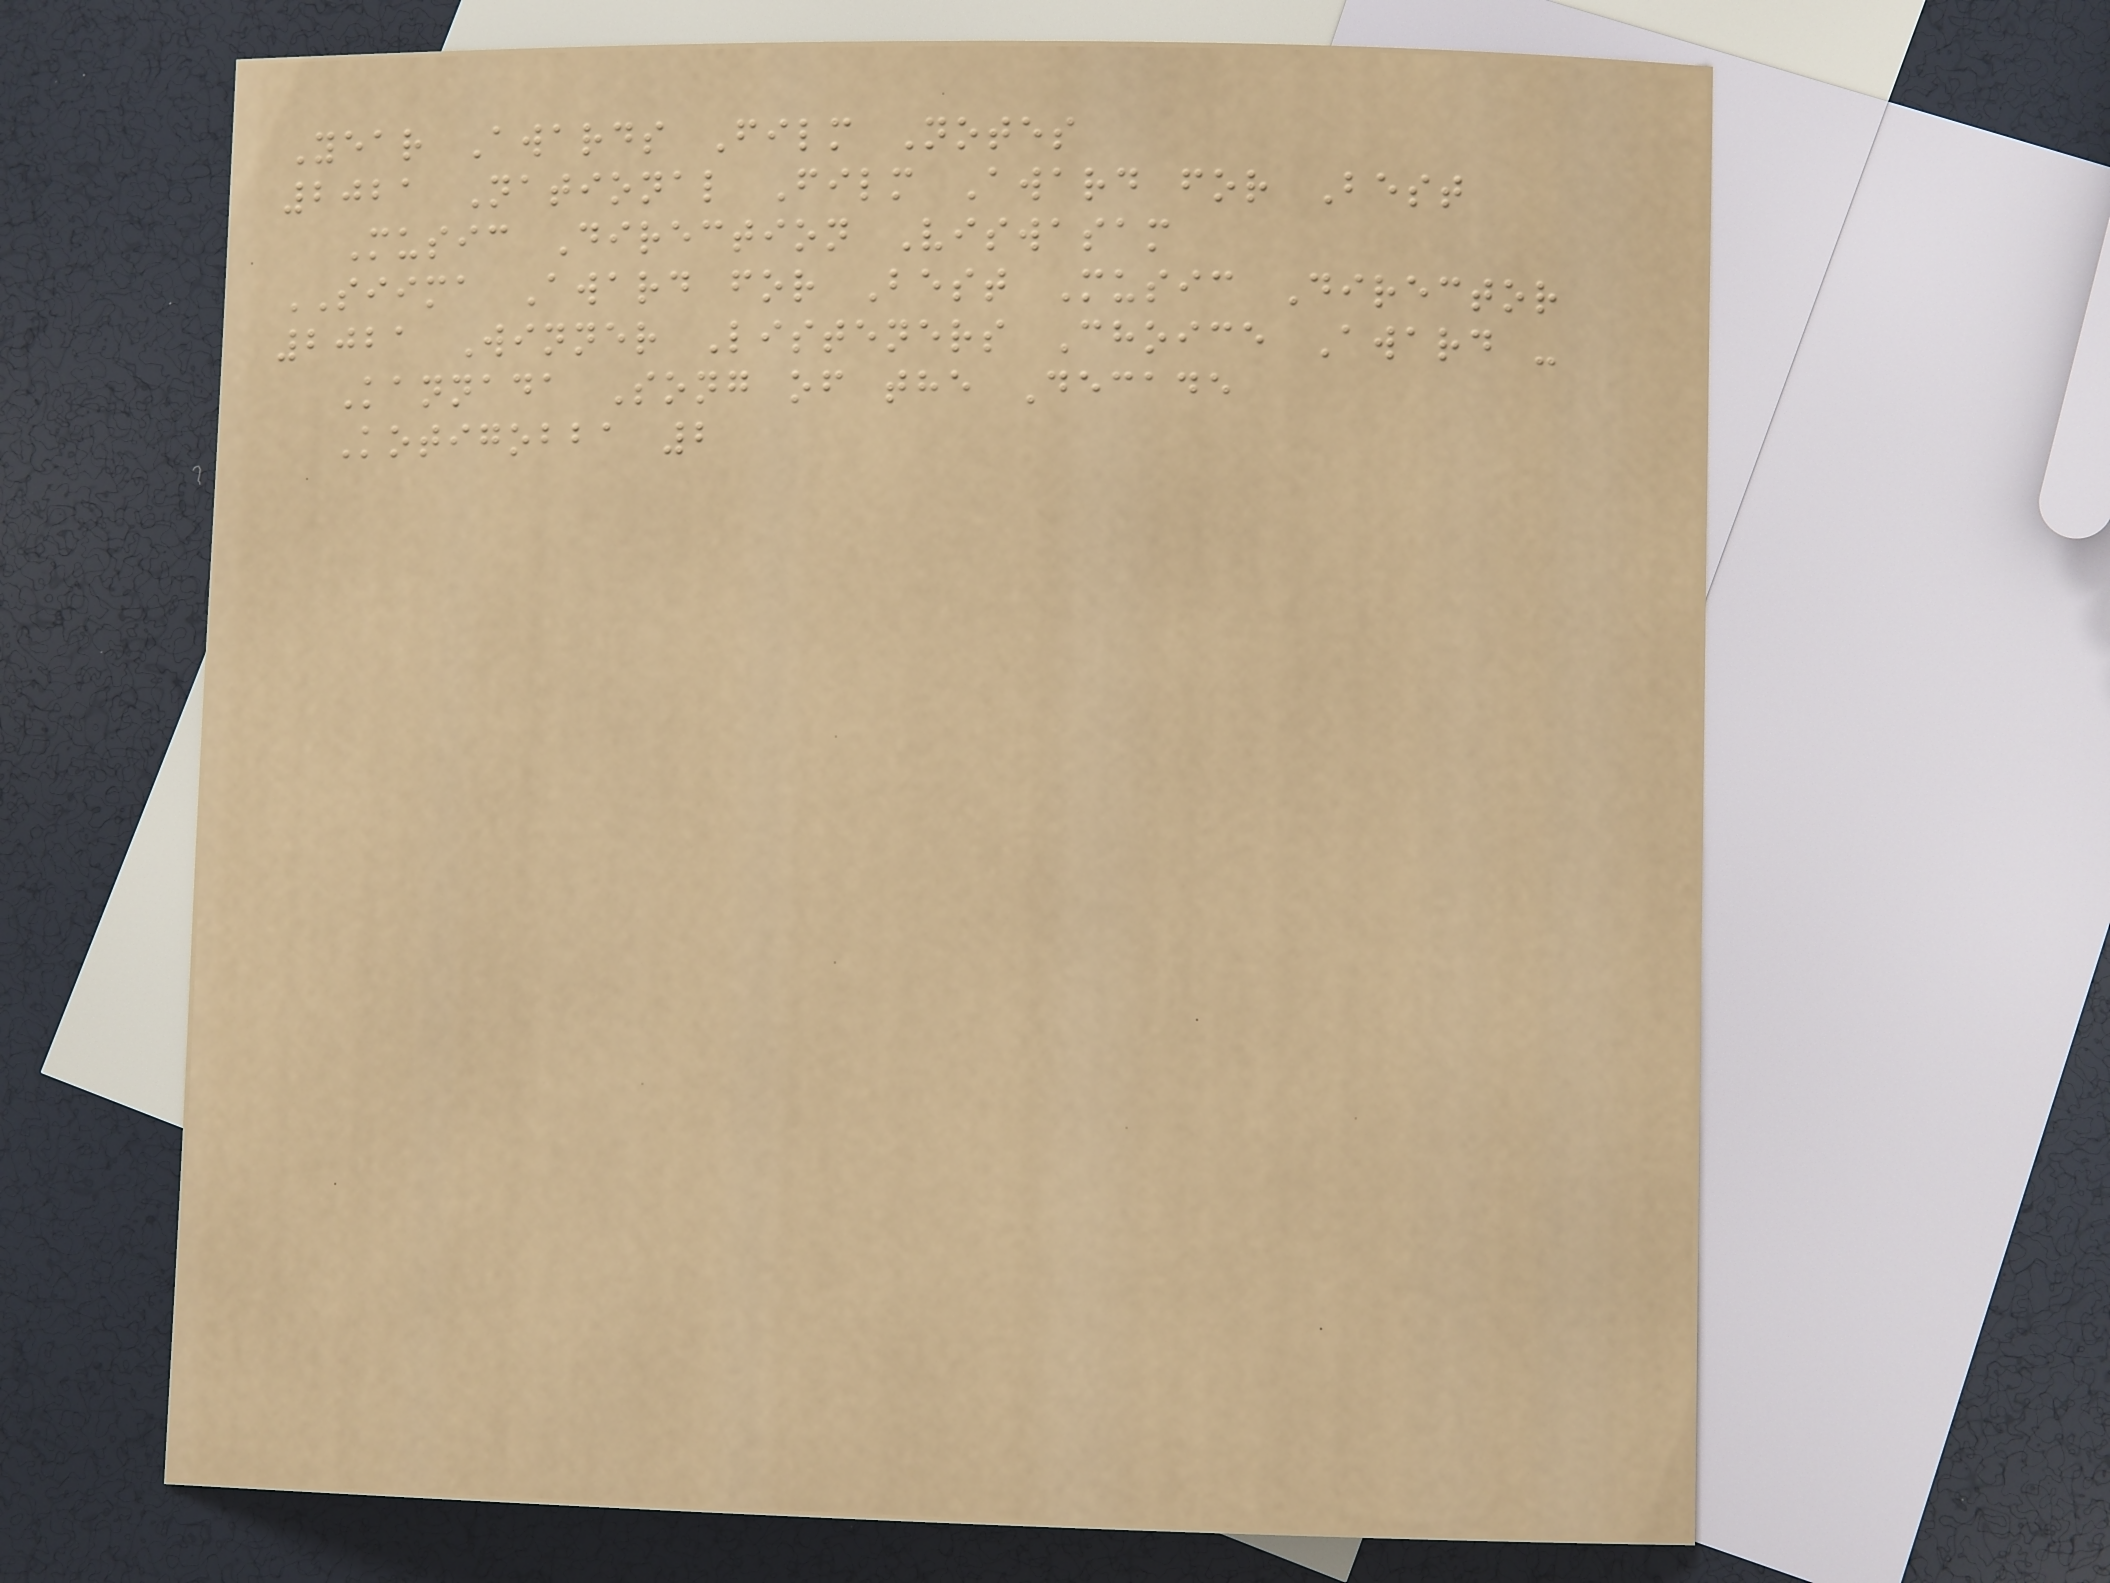Year Awards Film Notes
2021 National Film Award for Best
Music Direction Viswasam
SIIMA Award for Best Music Director
2021 Winner Listeners Choice Award -
Kannada Song of the Decade
Kotigobba 2
